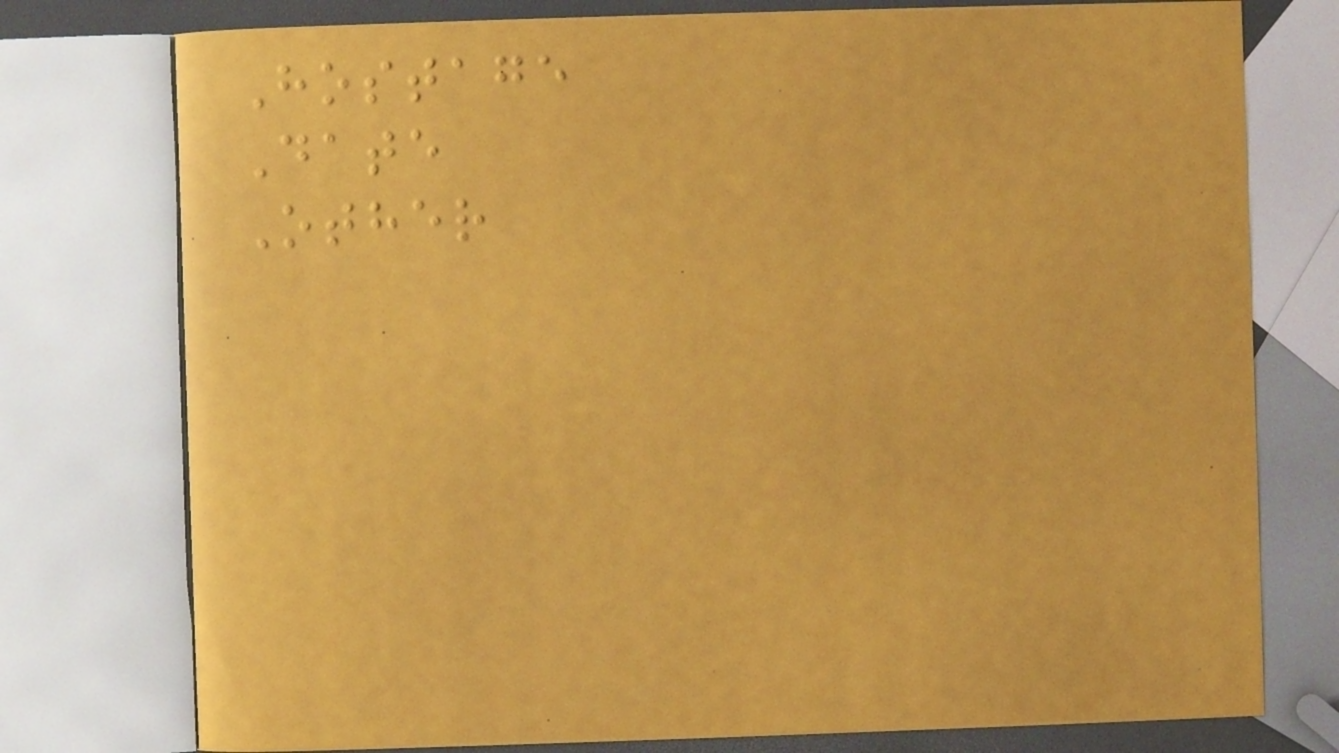Hostage
Date
Other
